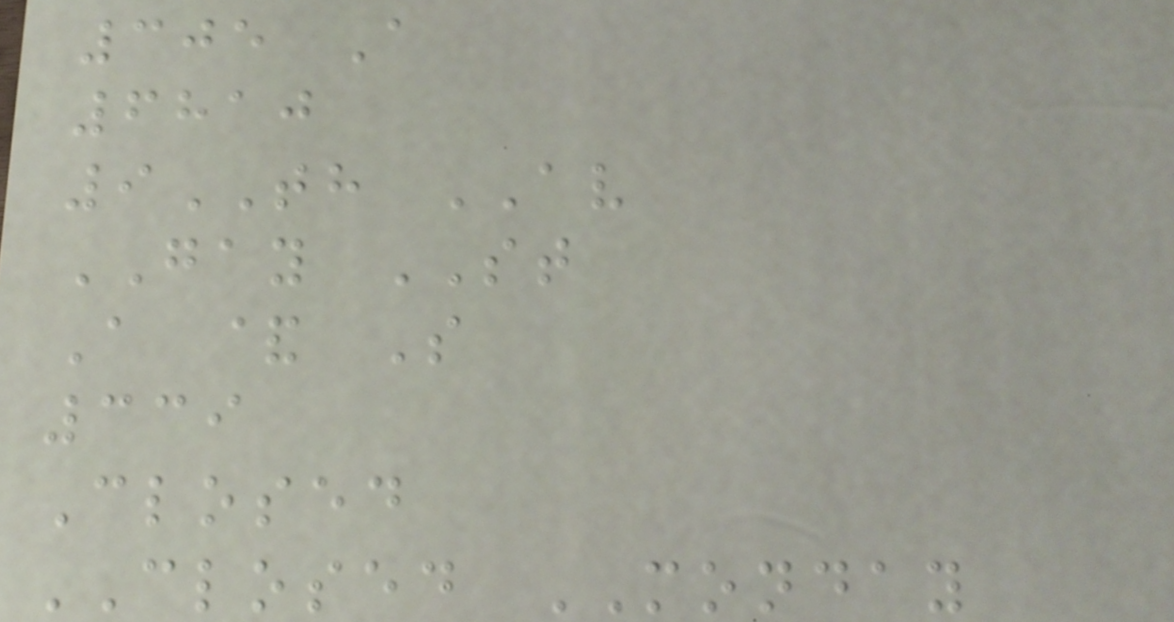305 A
6810
9TH AV
GAY ST
A & S
339
Closed
CLOSED MONDAY
